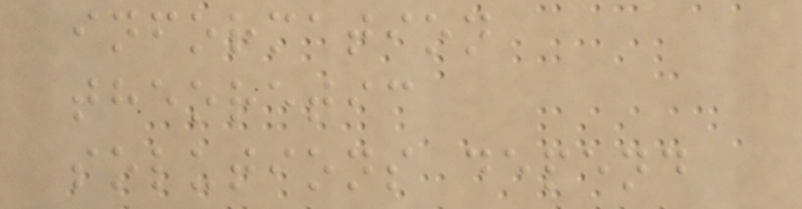information
theoretic
solutions depend
